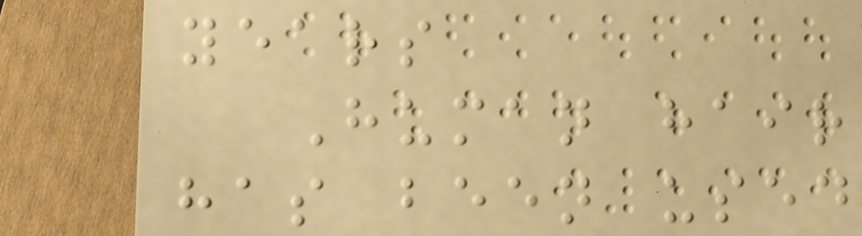years
Human hair
has been used
